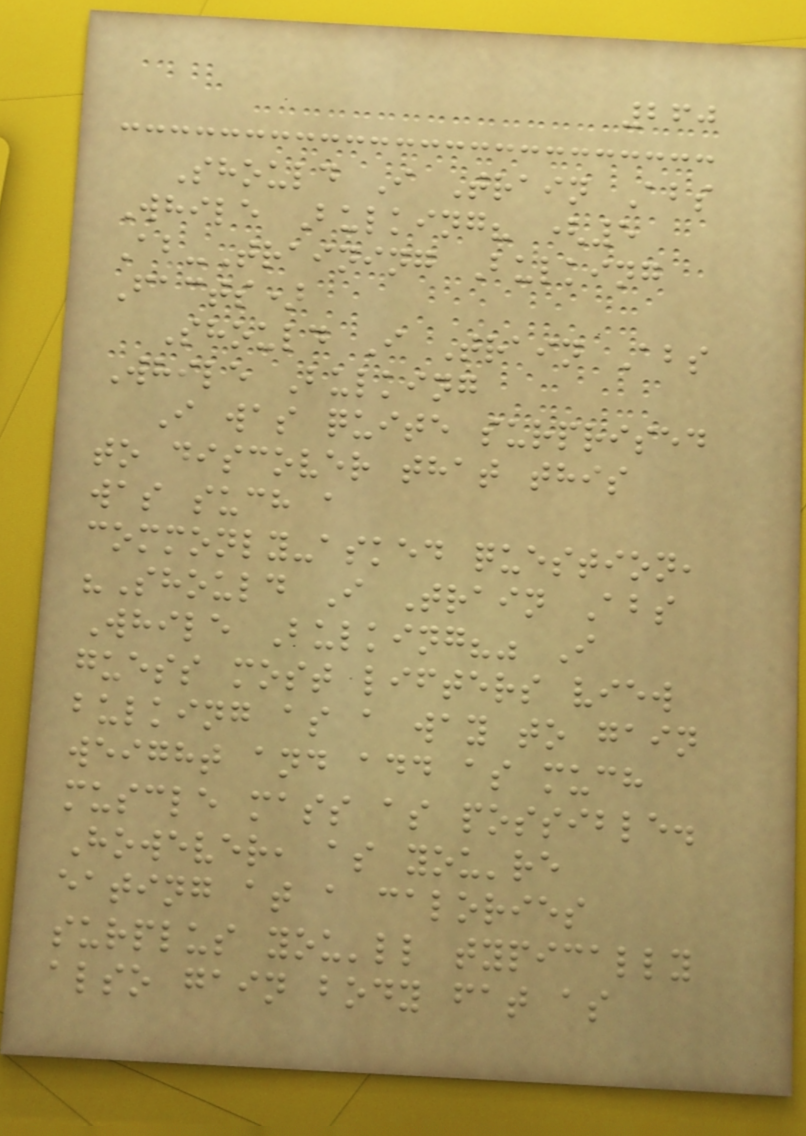260
Should I Train Abs
While Bulking? (5
Ab-Training Bulking
Facts)
Should I Train Abs
While Bulking
I was quite surprised
to discover that this
was such a
commonly-asked question,
"Should I Train Abs
While Bulking?" I
guess most lifters view
bulking as a way to gain
weight and add as much
muscle mass as possible.
However, as you're
eating at a calories
surplus you'll typically
also gain body fat as
